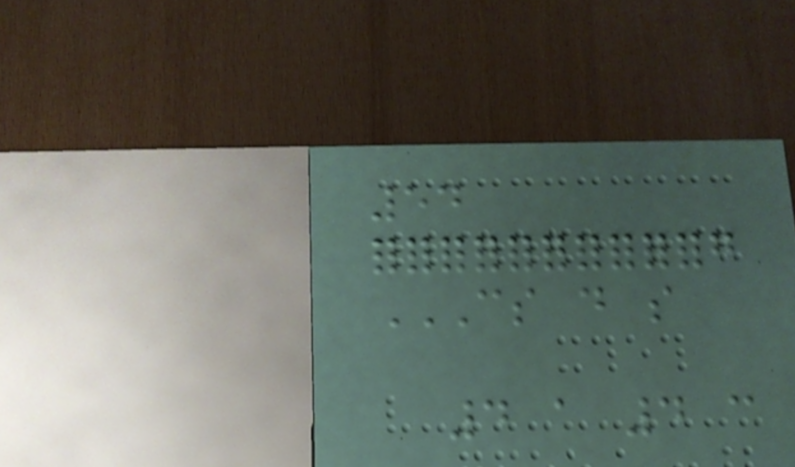54
CS D S
4 A 4 C
